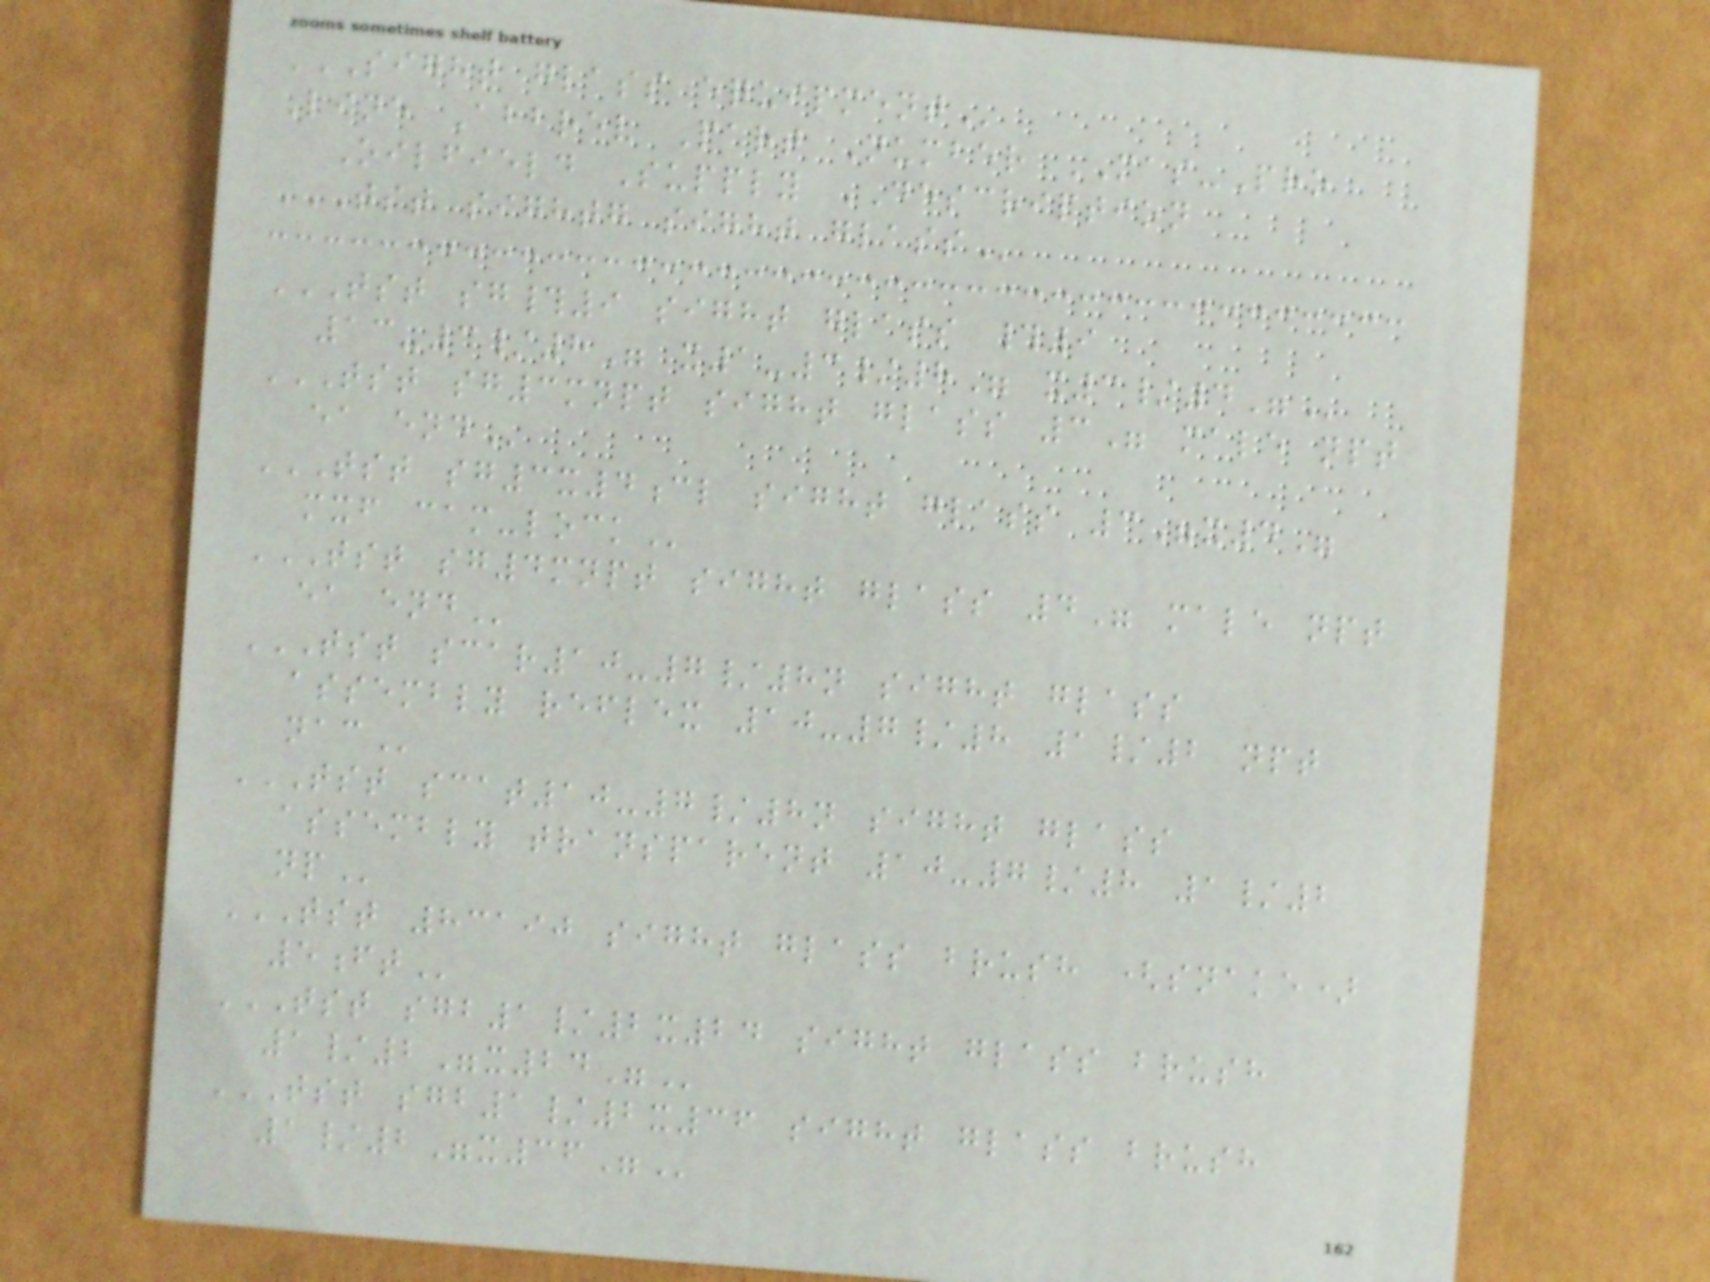SIGHT GLASS EQUIPMENT
Line Abbrev Part Number MAS-Pro
Oilfield Supply DESCRIPTION
TST SIGHTG SIGHT GLASS
TST SG#9 SIGHT GLASS #9
13-3/8" X1-3/8" X3/4"
TST SG3MNPT SIGHT GLASS 3" MALE NPT
EA END
TST SG3X4CL SIGHT GLASS 3"X4"
MXF CAM-LOCK
TST SG4MNPT SIGHT GLASS 4" MALE NPT
EA END
TST SCAR10-7/8N SIGHT GLASS
ASSEMBLY REFLEX 10-7/8 1/2 NPT
NAC
TST SCAT10-7/8N SIGHT GLASS
ASSEMBLY TRANSPARENT 10-7/8 1/2
NP
TST 83190 SIGHT GLASS BRUSH (SNAKE)
5FT
TST SGB1/2X24 SIGHT GLASS BRUSH
1/2"X24"
TST SGB1/2X36 SIGHT GLASS BRUSH
1/2"X36"
